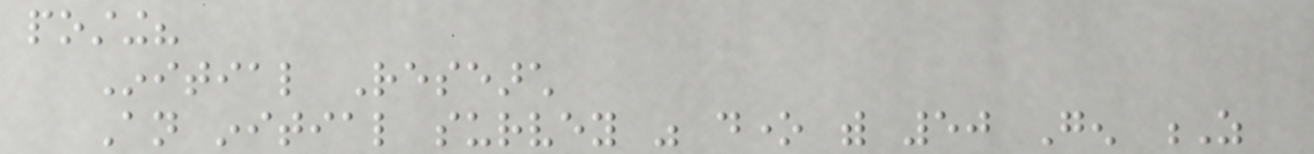posting?
Initial Research
An initial survey was done with 50 Gen Z
